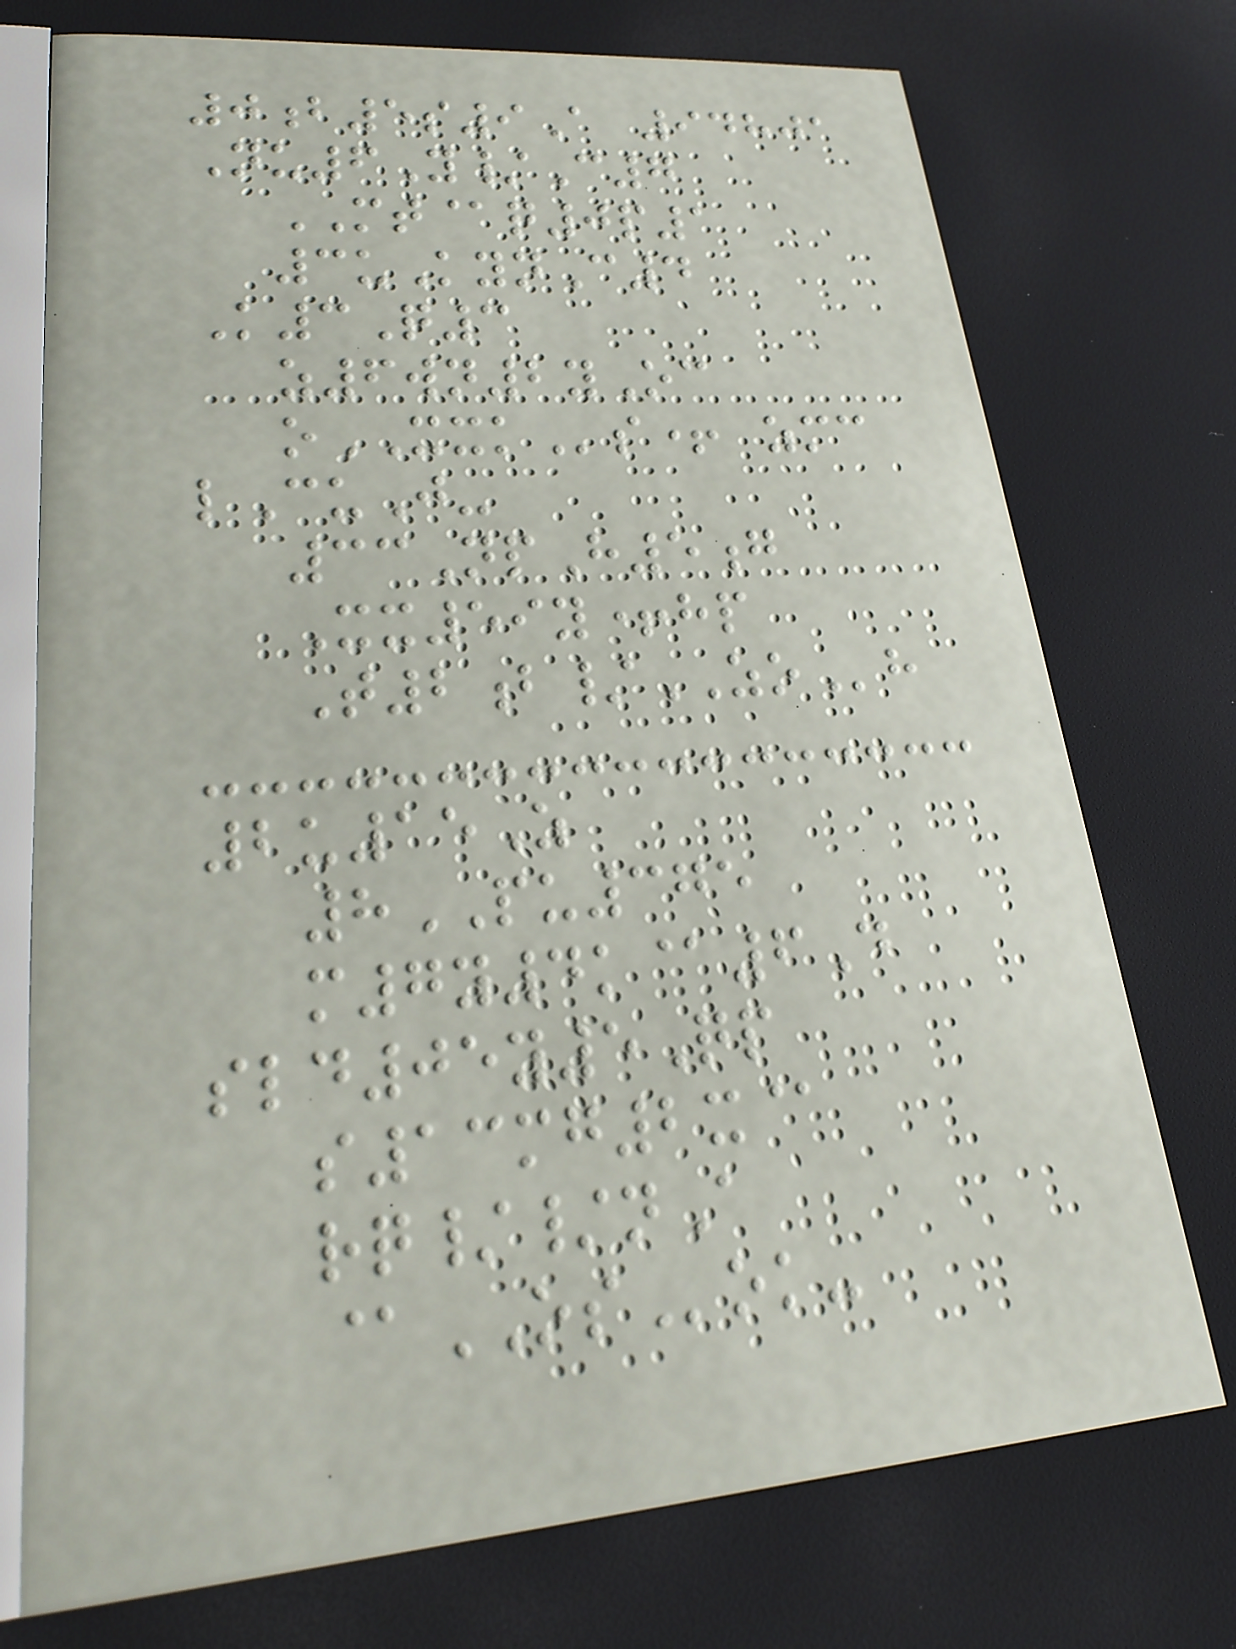0b5s9A 94801
Nu6Y/C7
MT@q0p1
3uKynC4
K3Q3
z6wn2yOc
oXXKs+ zmc
lCuJ-
33NpH5g
Xx59y+hp
T2b/ZOh
2u15Z
8PU375
m7y4k@6D
sld05y5Qp
s13mg2x@
rq//nA
@OSok-
